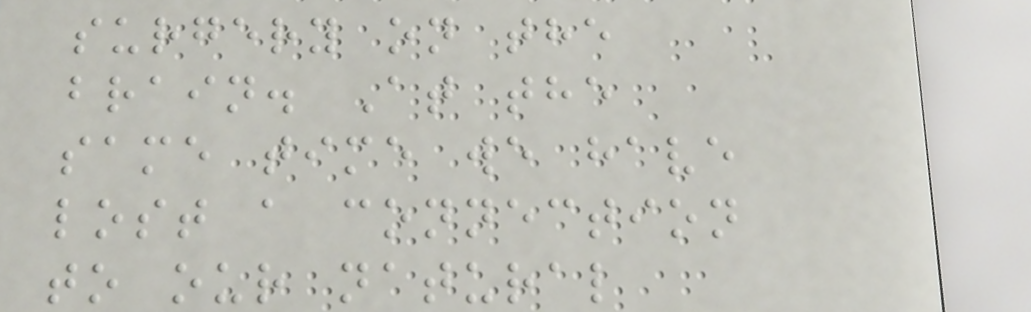surgery on the
brain. At the
same time we have
lost a connection
to our natural
